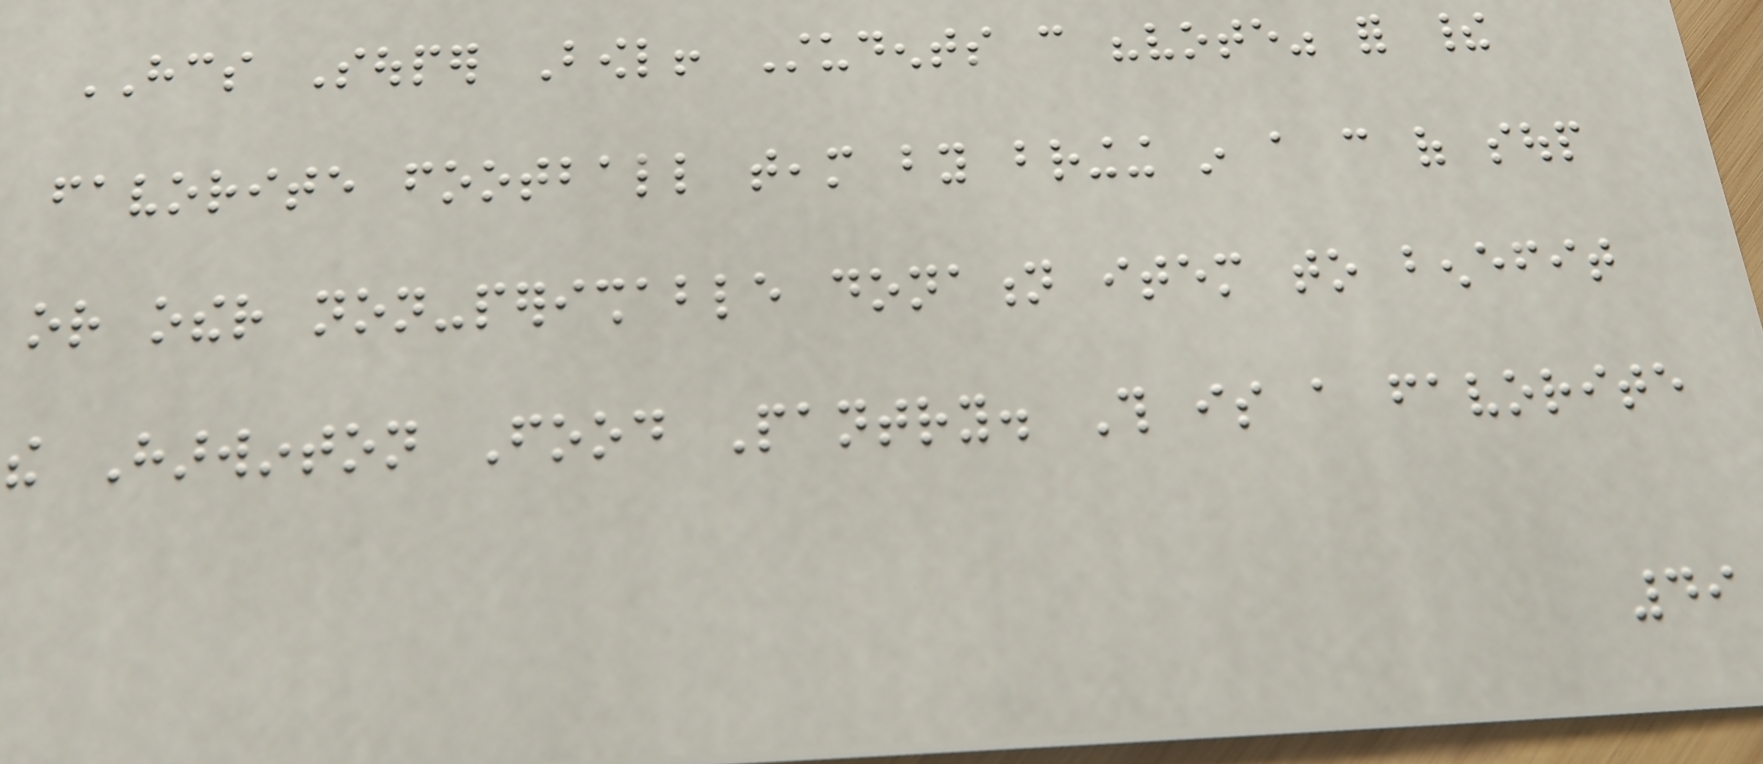HCS Souper Bowl! Students can "vote" for their
favorite football team by bringing in a can of soup
or other non-perishable donation item to benefit
the Harwinton Food Pantry. This is a favorite
49
